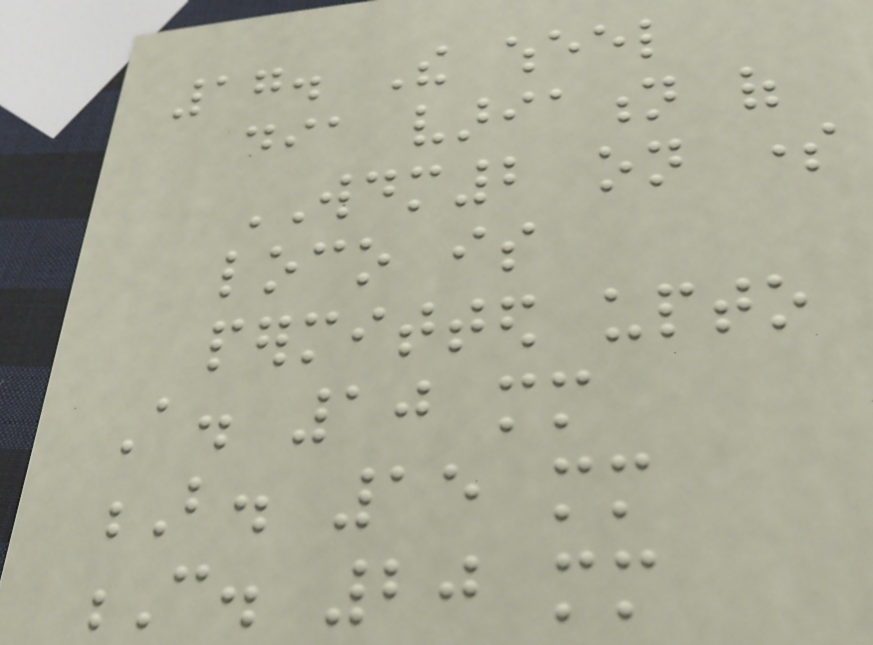17. The wheel
dia variation of
WDM2 on some
loco is
permitted upto
A. 10 mm
B. 15 mm
C. 20 mm
